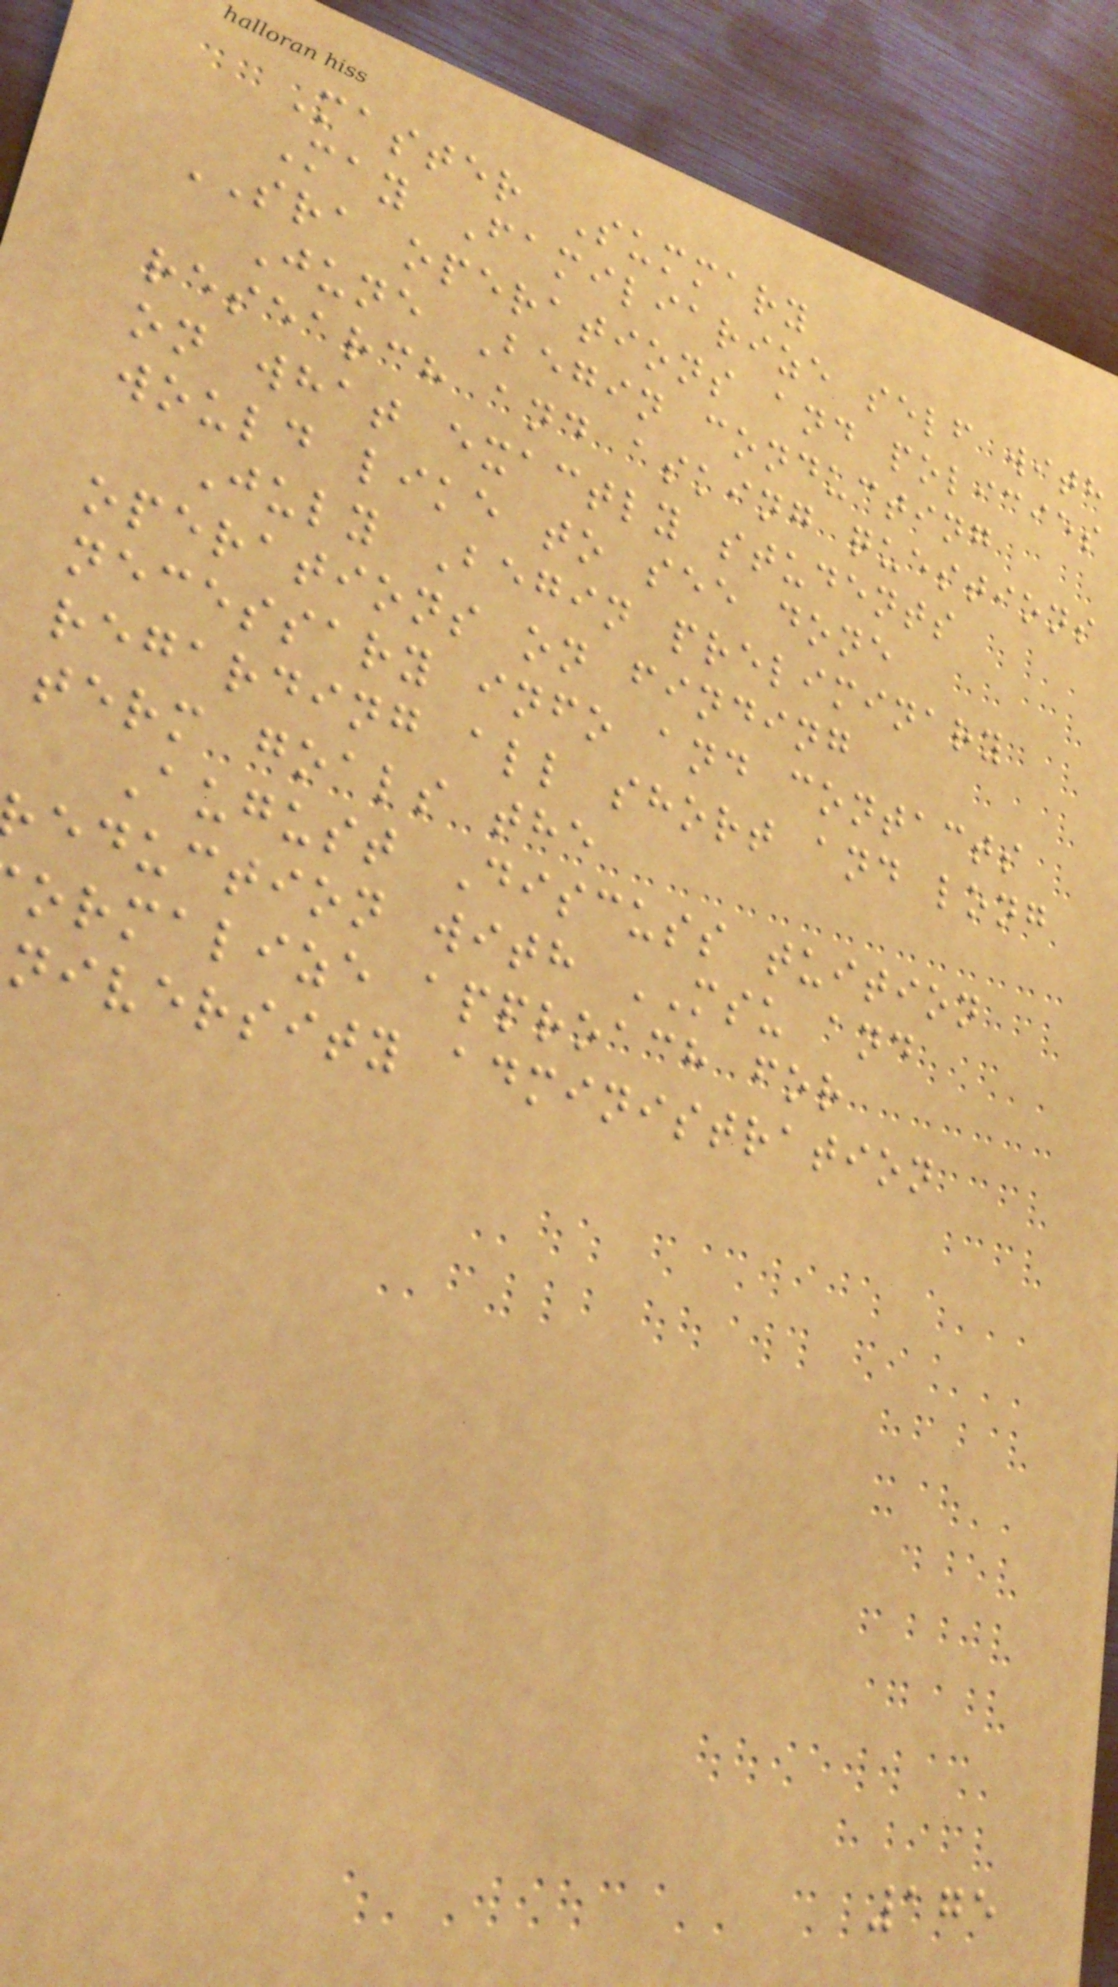Master Summary
May Familiarize self with
SRA operations and policies
June Begin conducting
research and asking questions
on what exactly students
would like to see done
July Begin preliminary
operations on finding
necessary info and contacts
regarding all short and long
term goals the
August Discuss tuition
eduction with MSU and
ormalize approach for
niversity administration
175
